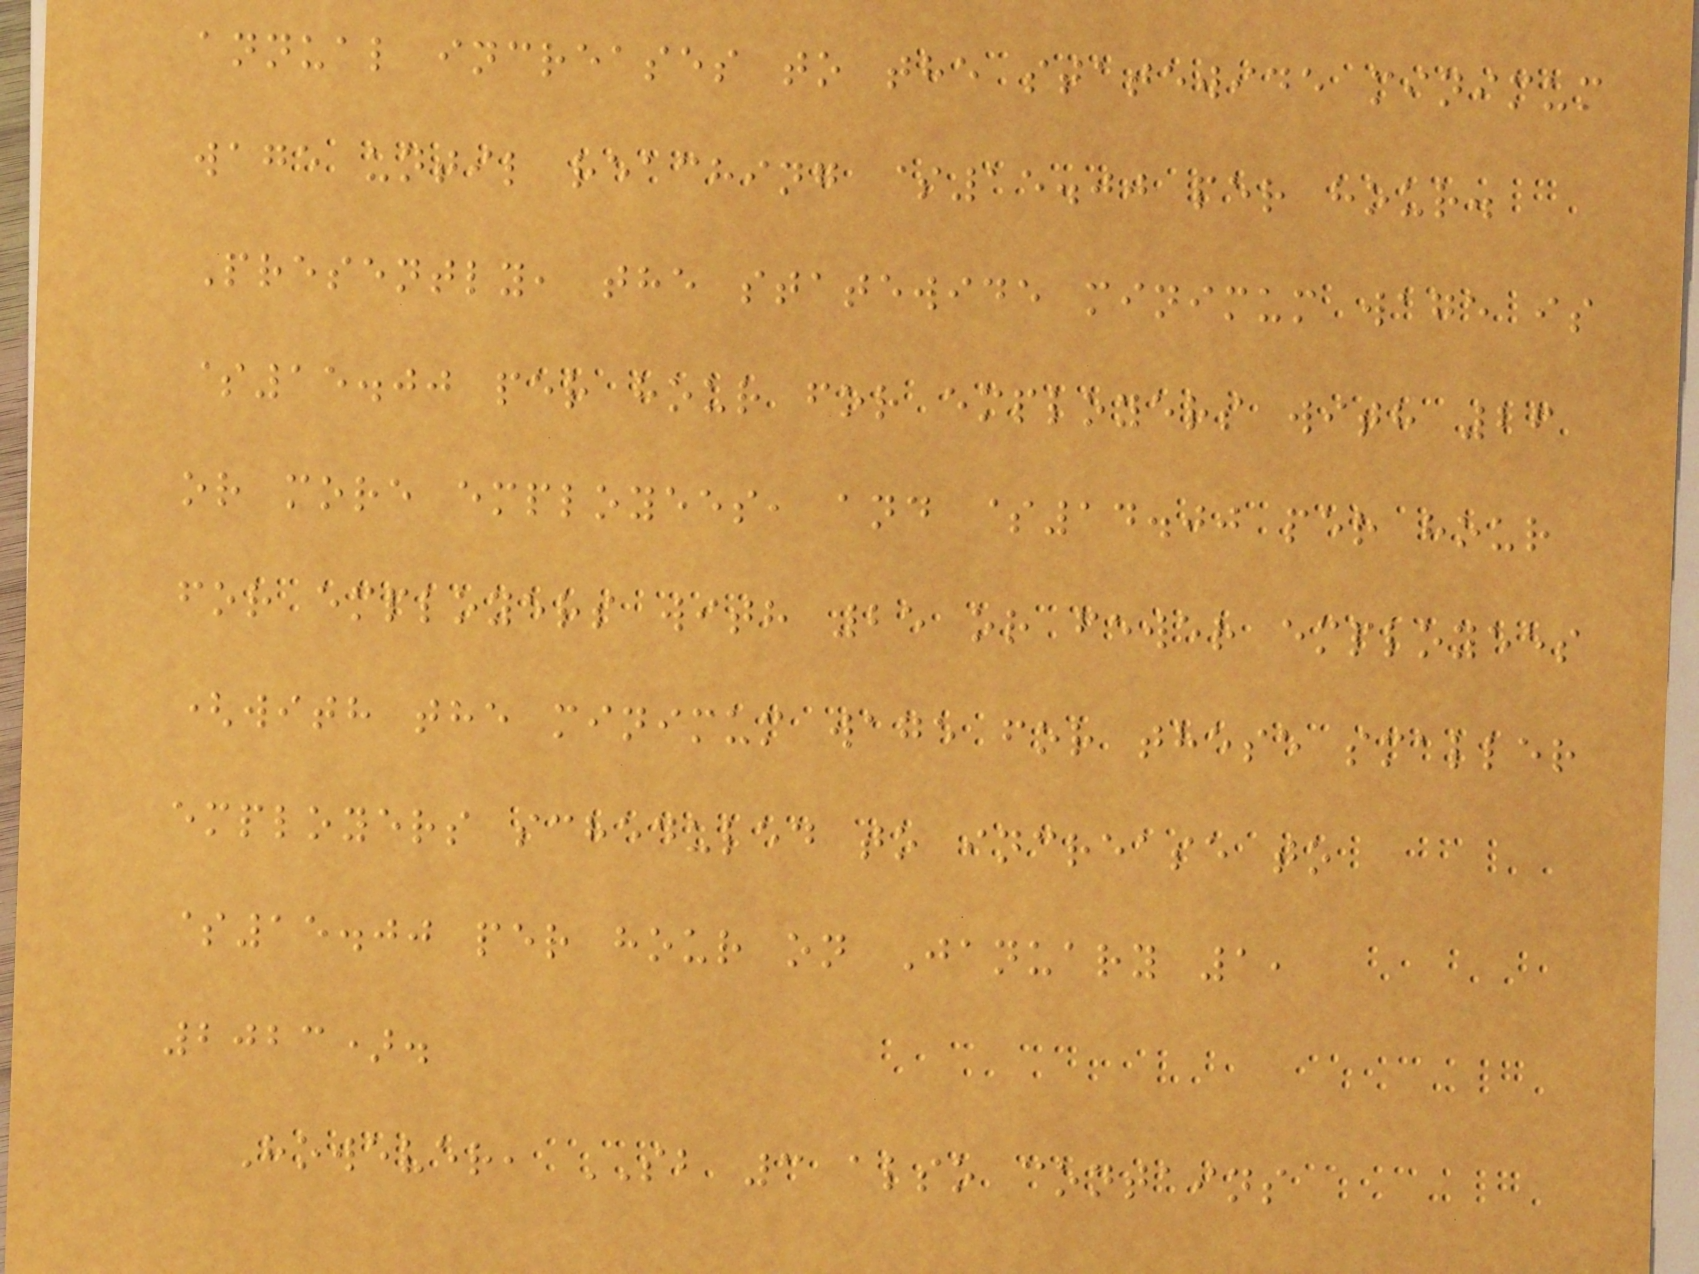annual increases to the statewide minimum
wage until reaching $15.00 per hour.
Presently, the statewide minimum wage is
$15.00 per hour for employers with 26
or more employees, and $14.00 per hour
for employers with 25 or fewer employees
(with the minimum wage for these smaller
employers scheduled to increase to
$15.00 per hour on January 1,
2023).
However, SB 3 also contains
